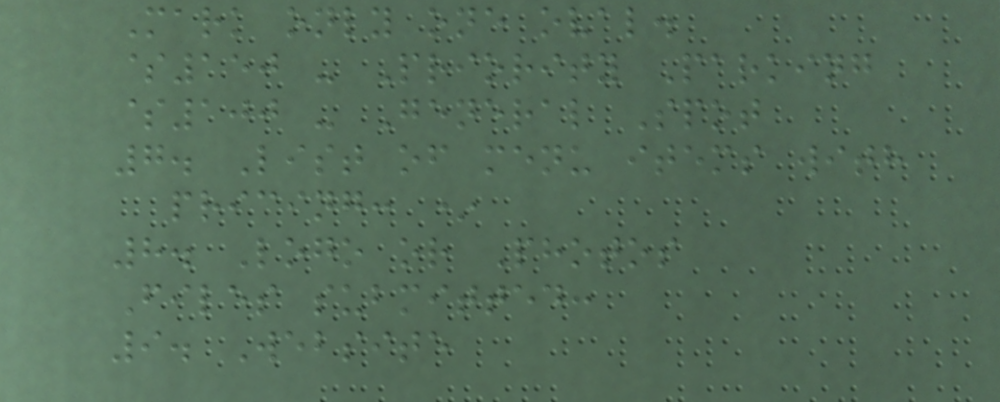Mark only one oval.
$150 - Priority Parking
$100 - General Spot
7. List of menu items with
pricing: *
8. Logo or Photos
Files submitted:
9. Website
